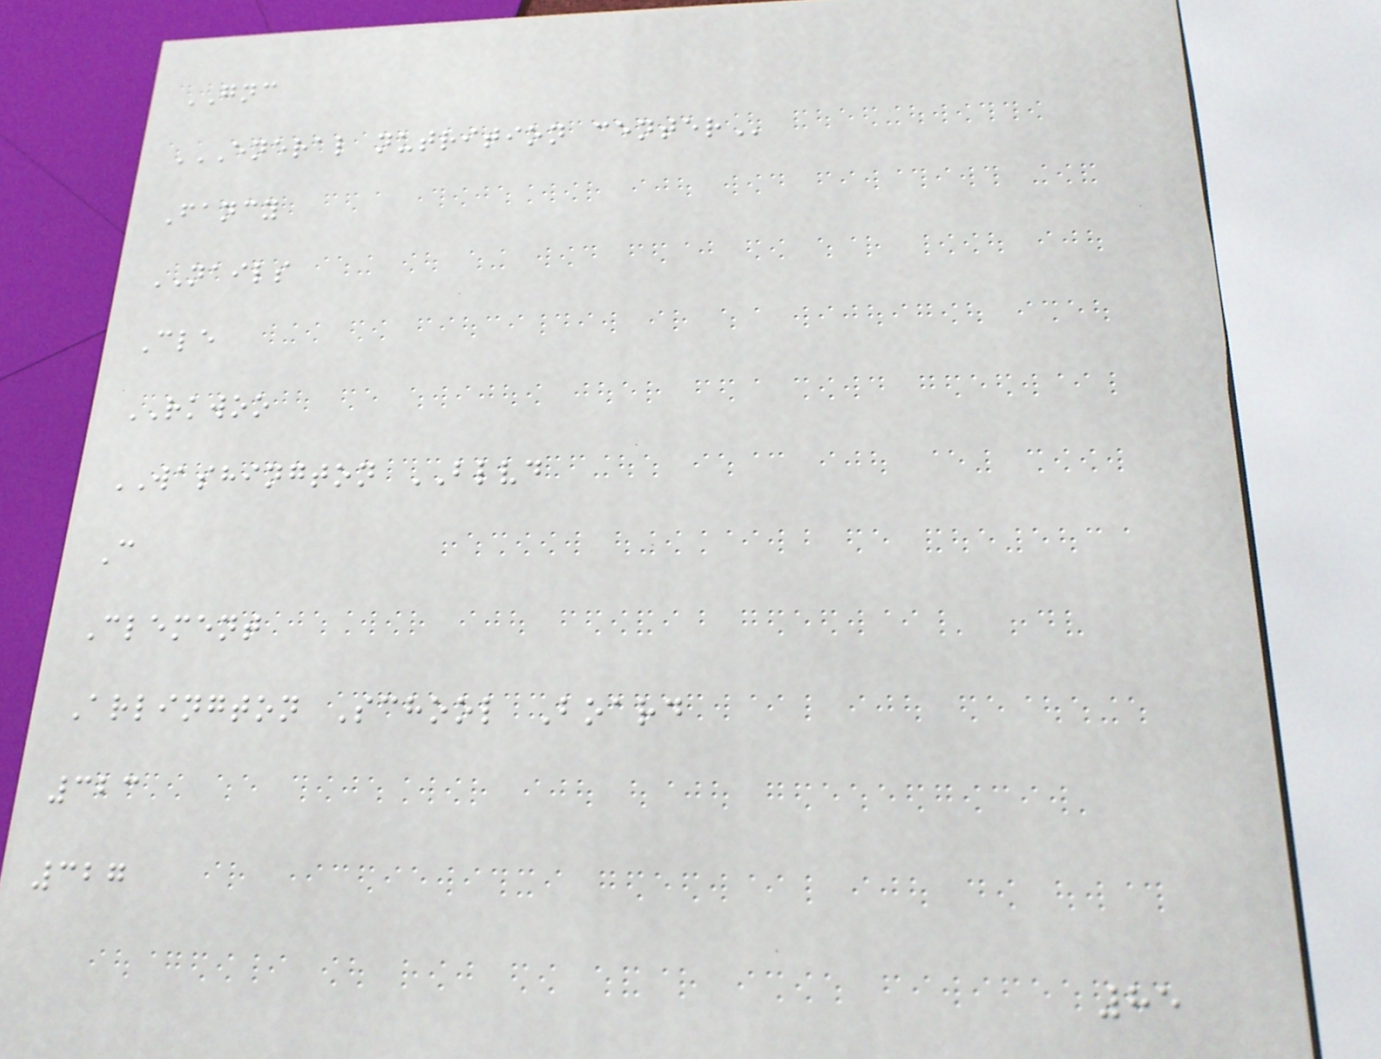GNC
ENERAL NUTRITION CENTER
Fancy
NAILS
Cle
RKWOO
WASHINGTON BLVD
C
Clement
Arlington School Board
323
327
85
